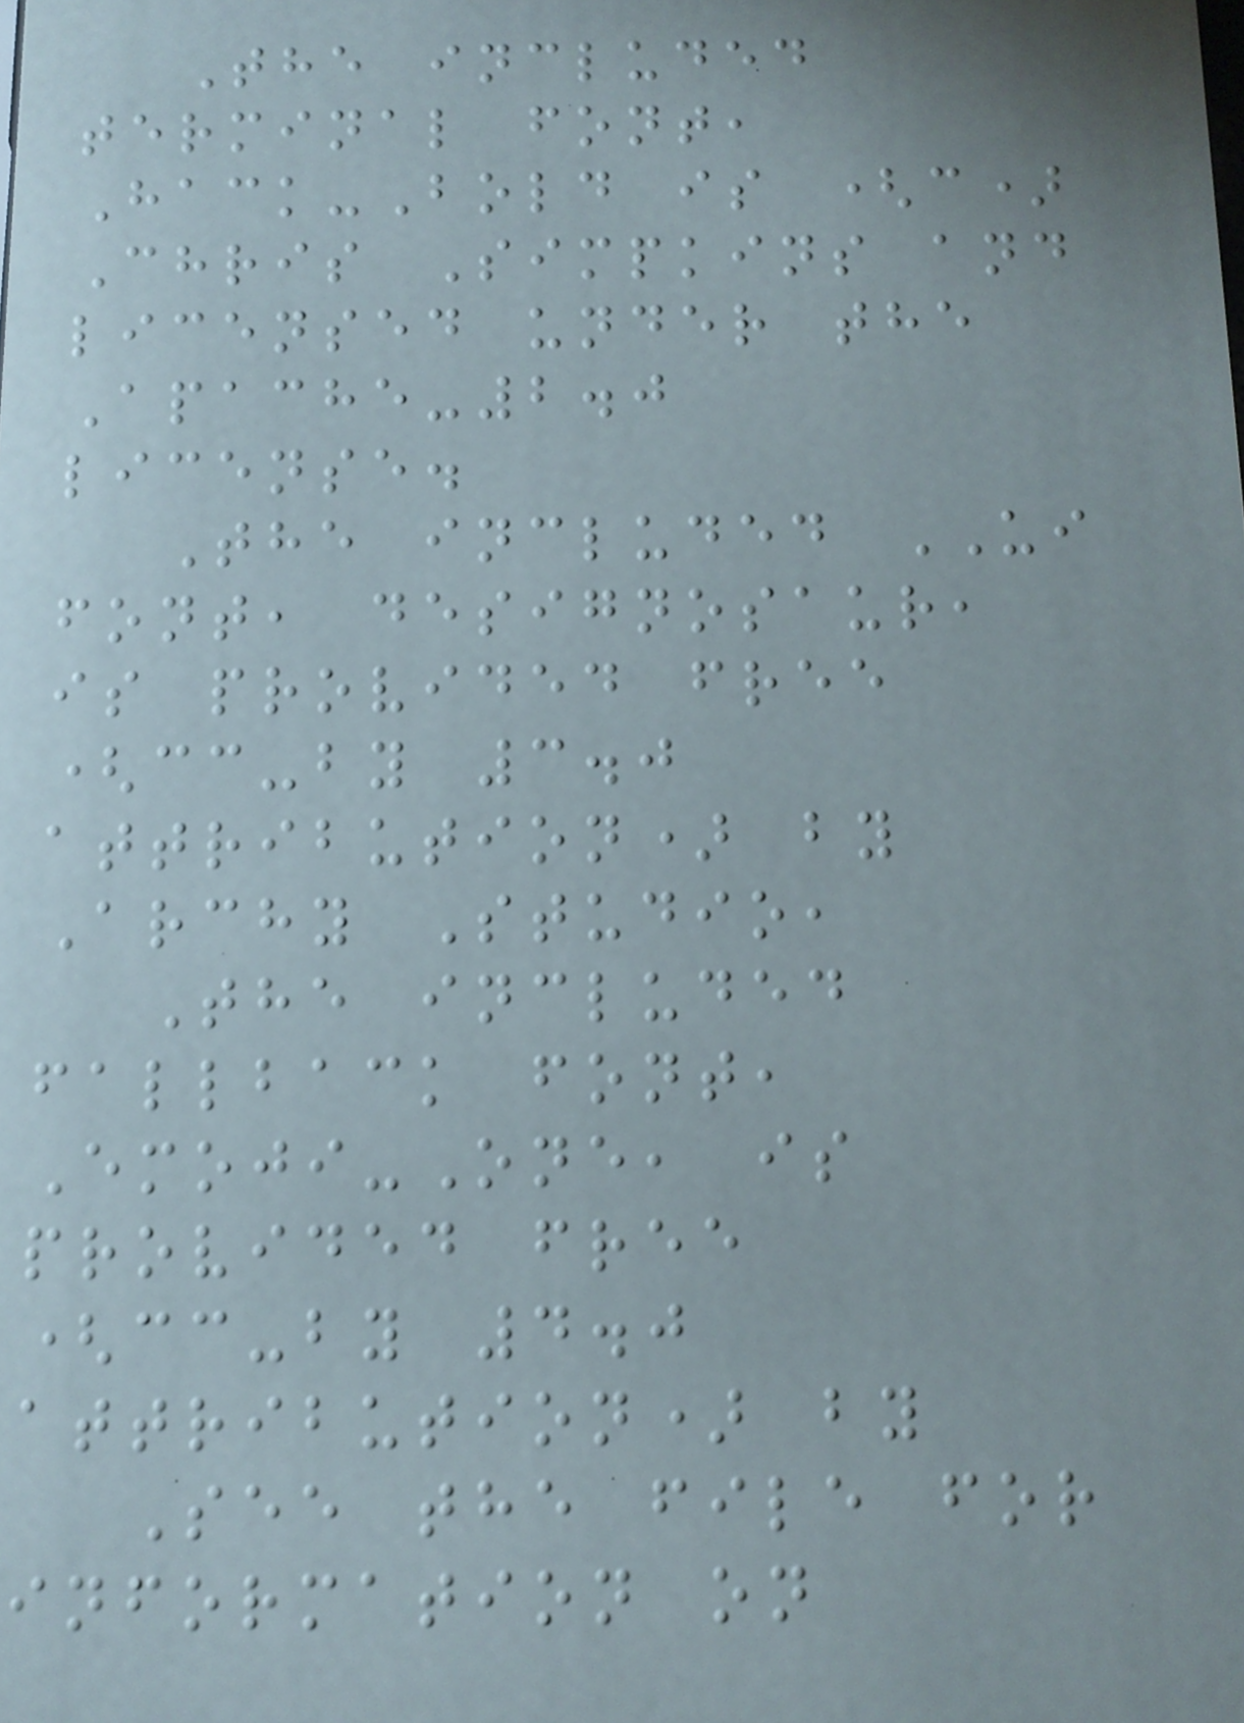The included
terminal font,
Hack-Bold is (c)
Chris Simpkins and
licensed under the
Apache-2.0
license.
The included UI
font, designosaur,
is provided free
(cc-by 3.0
attribution) by
Archy Studio,
The included
fallback font,
Emoji-One, is
provided free
(cc-by 4.0
attribution) by
See the file for
information on
